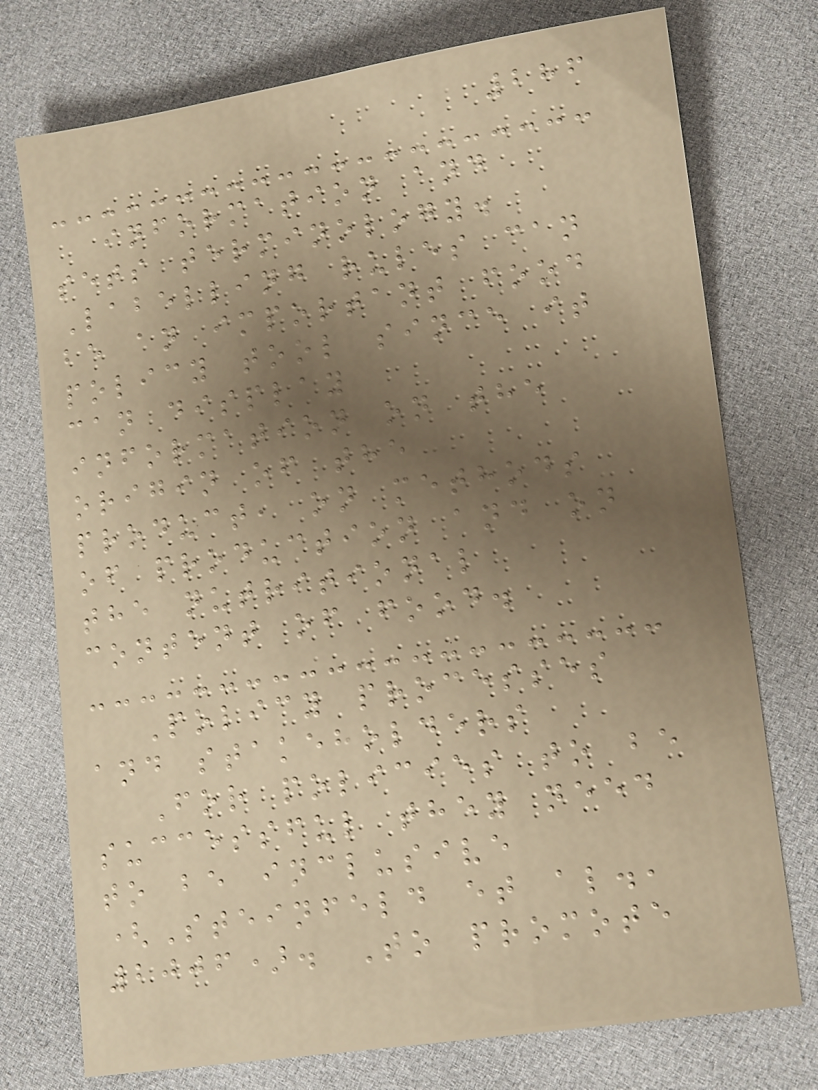286
information and
sets terminology.
Labelling rules can
be an important food
policy tool since it
can display
information on the
origin of the
product, on methods
of production and on
the nutritional
content of food.
Policy processes
and stakeholders
For policies to be
successful they need
to be inclusive
(Steinfeld et al.,
2006). To promote
